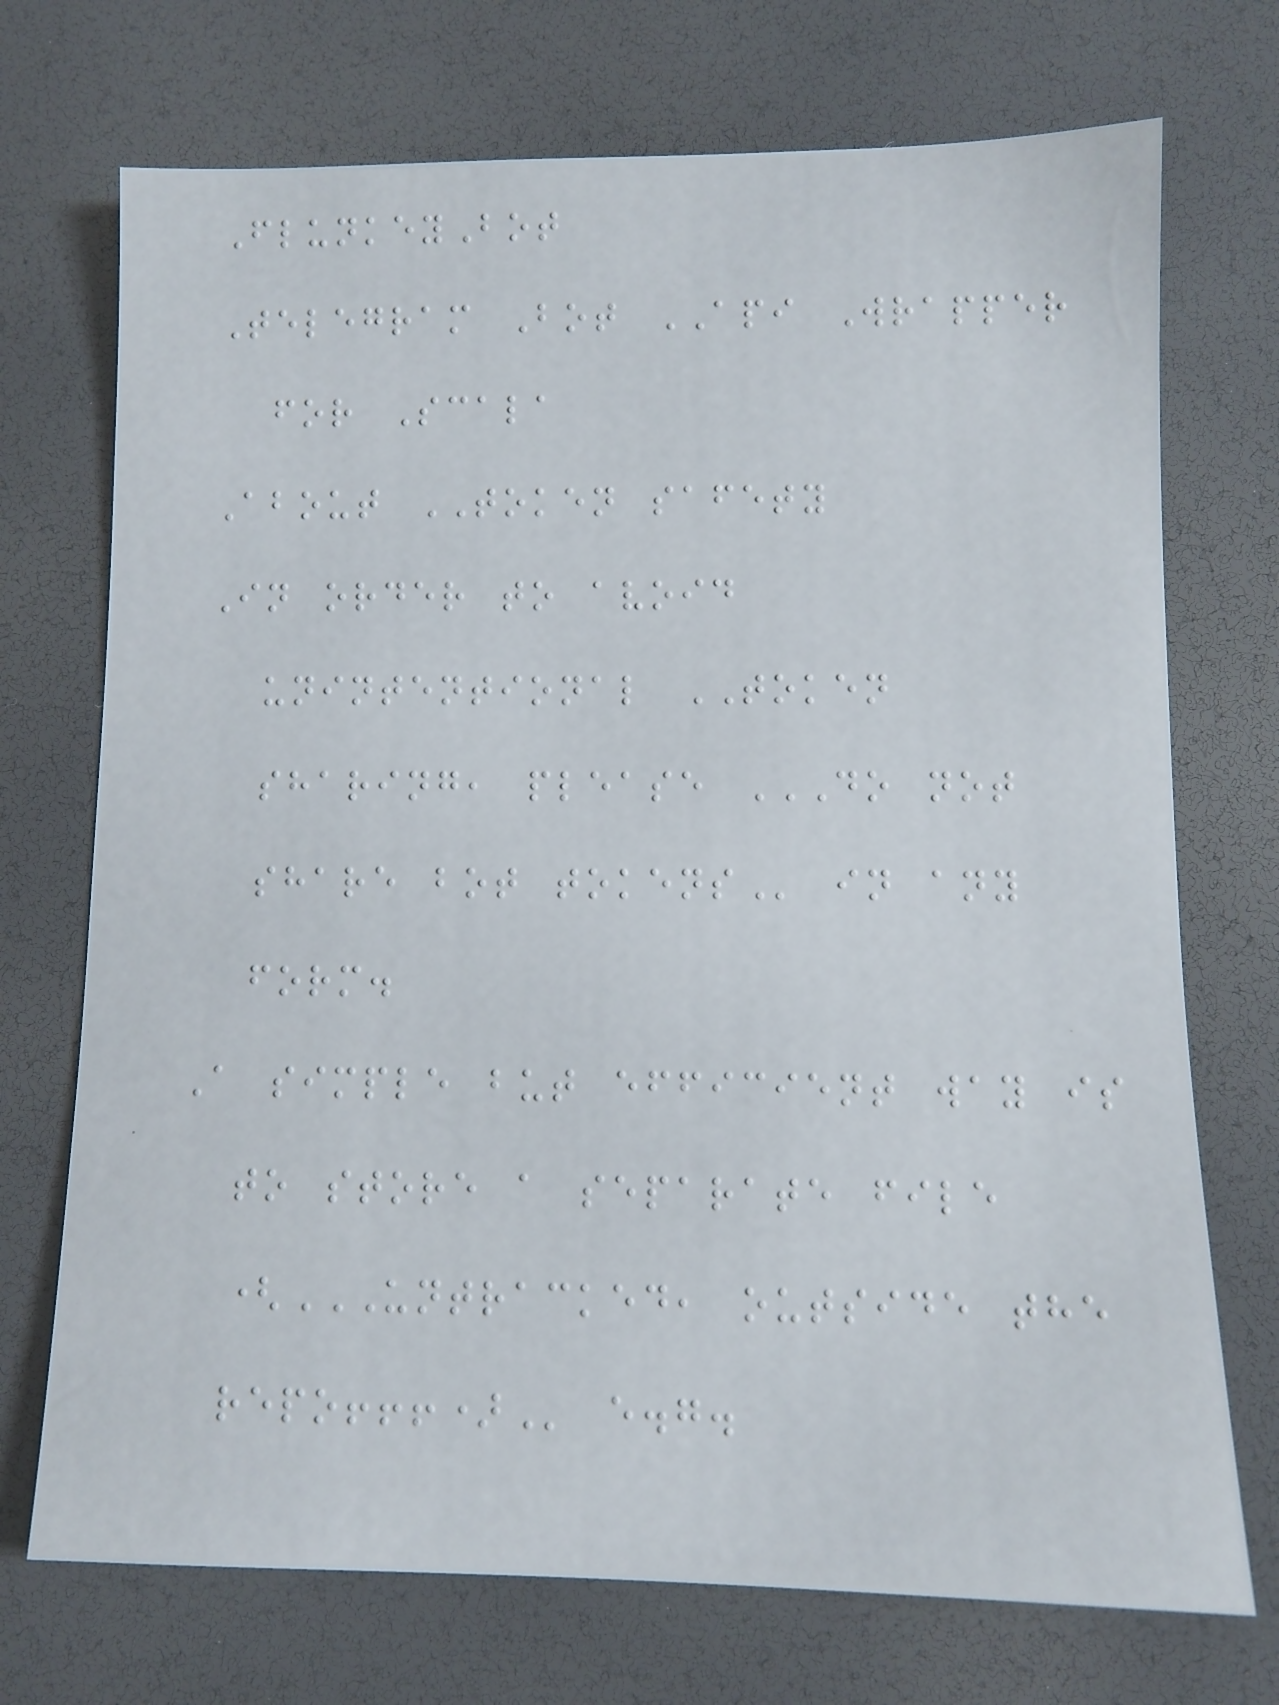FlunkeyBot
Telegram Bot API Wrapper
for Scala
About TOKEN safety
In order to avoid
unintentional TOKEN
sharing, please DO NOT
SHARE BOT TOKENS in any
form.
A simple but efficient way is
to store a separate file
(UNTRACKED, OUTSIDE THE
REPO!!!) e.g.
